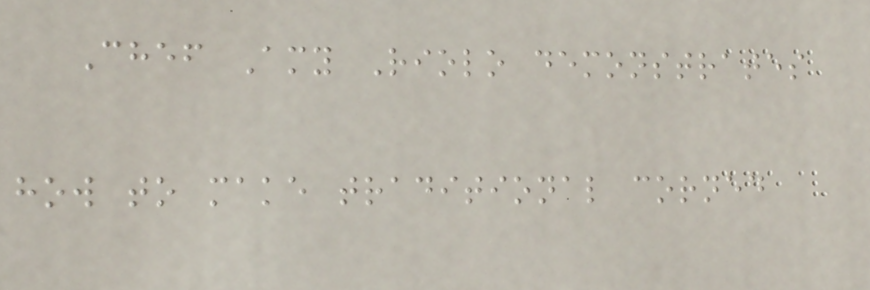Chef Amy Riolo demonstrates
how to make traditional corned
